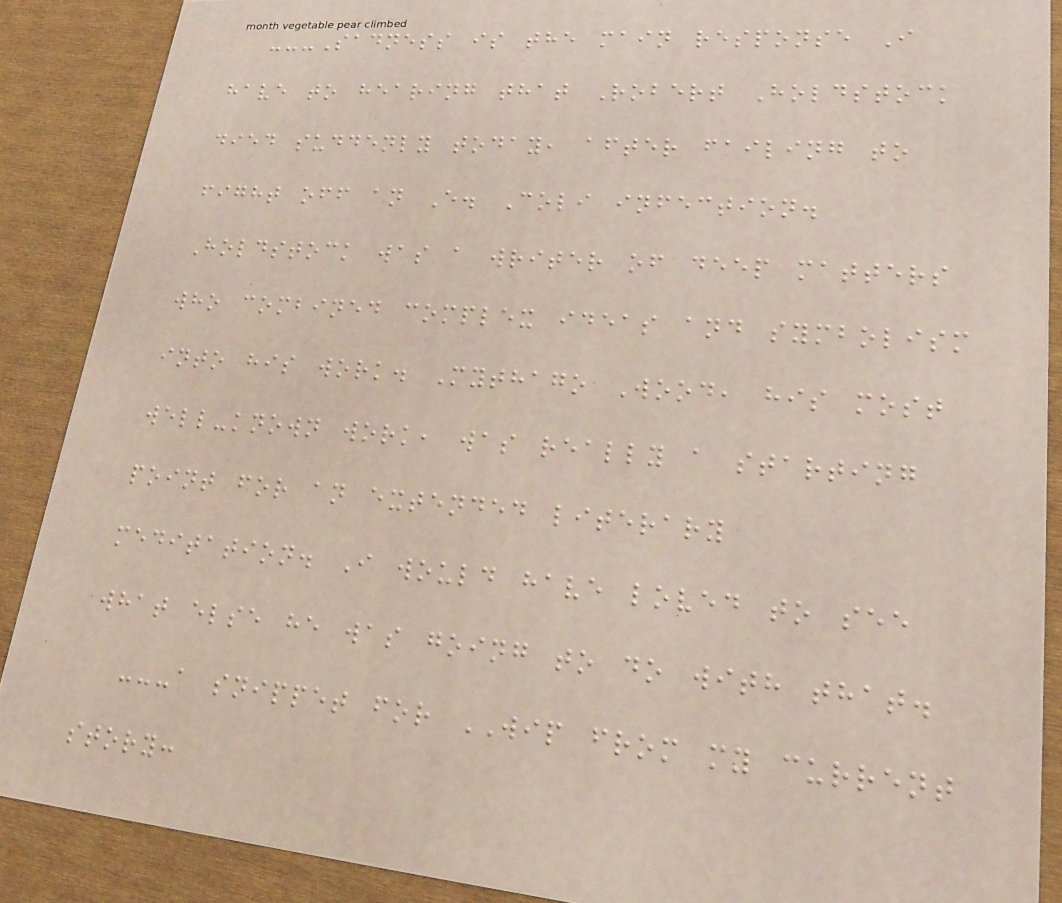---Sadness is the main response I
have to hearing that Robert Holdstock
died suddenly today, after failing to
fight off an E. Coli infection.
Holdstock was a writer of deep matters
who combined complex ideas and symbolism
into his work. Mythago Wood, his most
well-known work, was really a starting
point for an extended literary
meditation. I would have loved to see
what else he was going to do with that.
---a snippet for WIP from my current
story:
